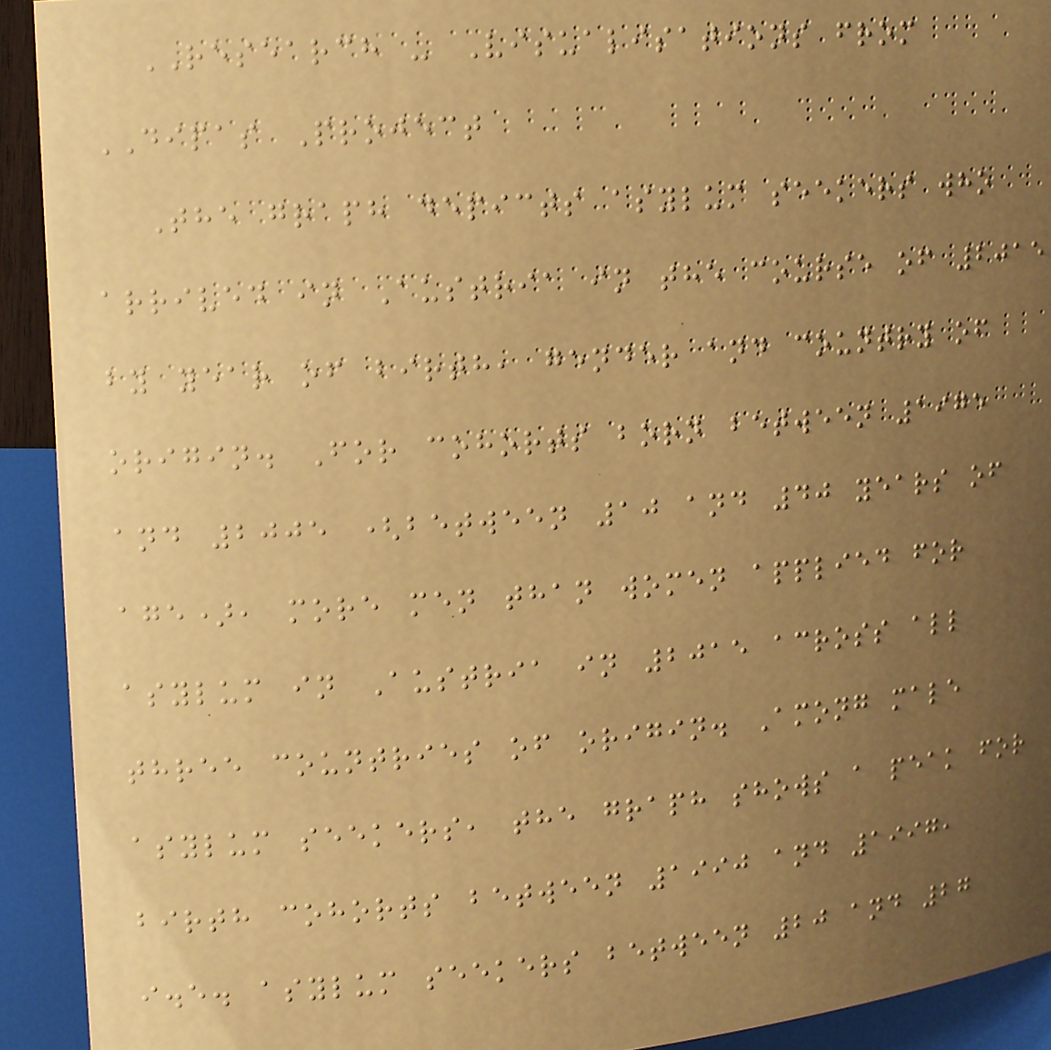RESEARCH - Visualisations from
DIPAS Project
The graph depicts asylum seekers who
arrived in Austria in the course of 2015
by year of birth, gender and country of
origin. For cohorts born between 1975
and 2005 (between 10 and 40 years of
age), more men than women applied for
asylum in Austria in 2015 across all
three countries of origin. Among male
asylum seekers, the graph shows a peak for
birth cohorts between 1990 and 1997,
i.e. asylum seekers between 20 and 27
